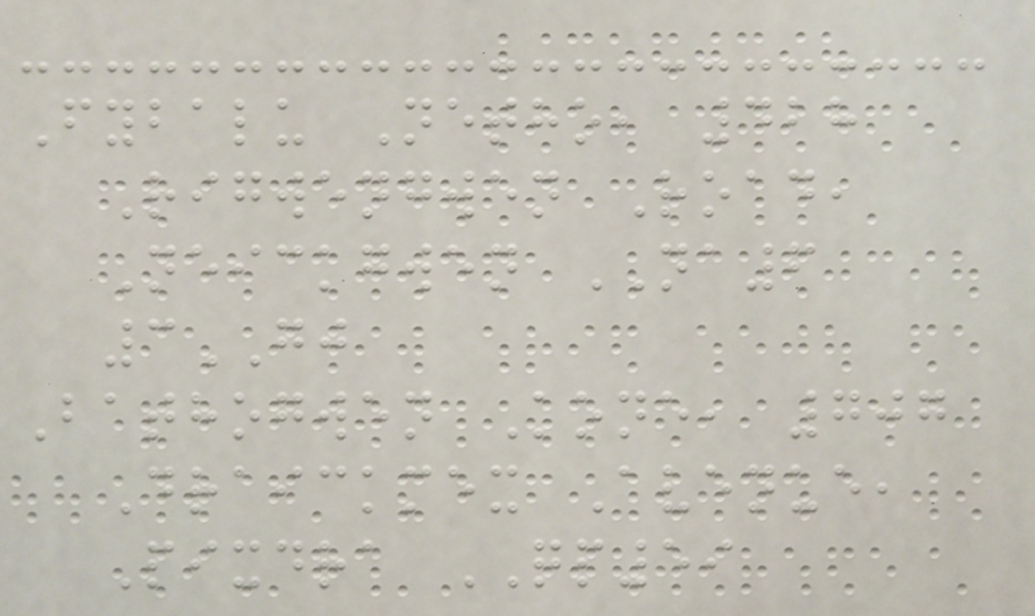Fybalu Netho, 428
Rigwengwen Road,
Neickgwen NA6
3GJ
Bathogwen Kone, 707
Draickmex Avenue,
Pixdra QP59
